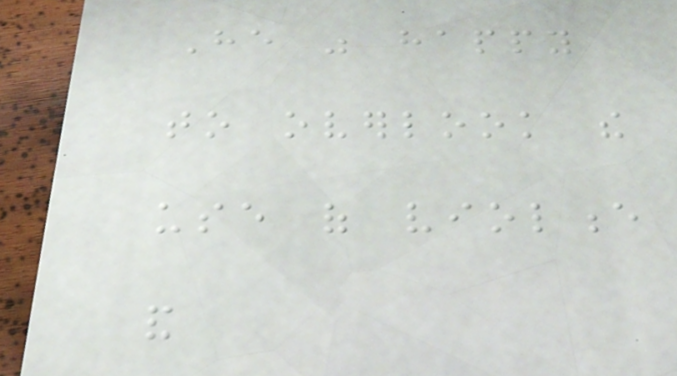He was happy
to overlook the
use of violence
and
